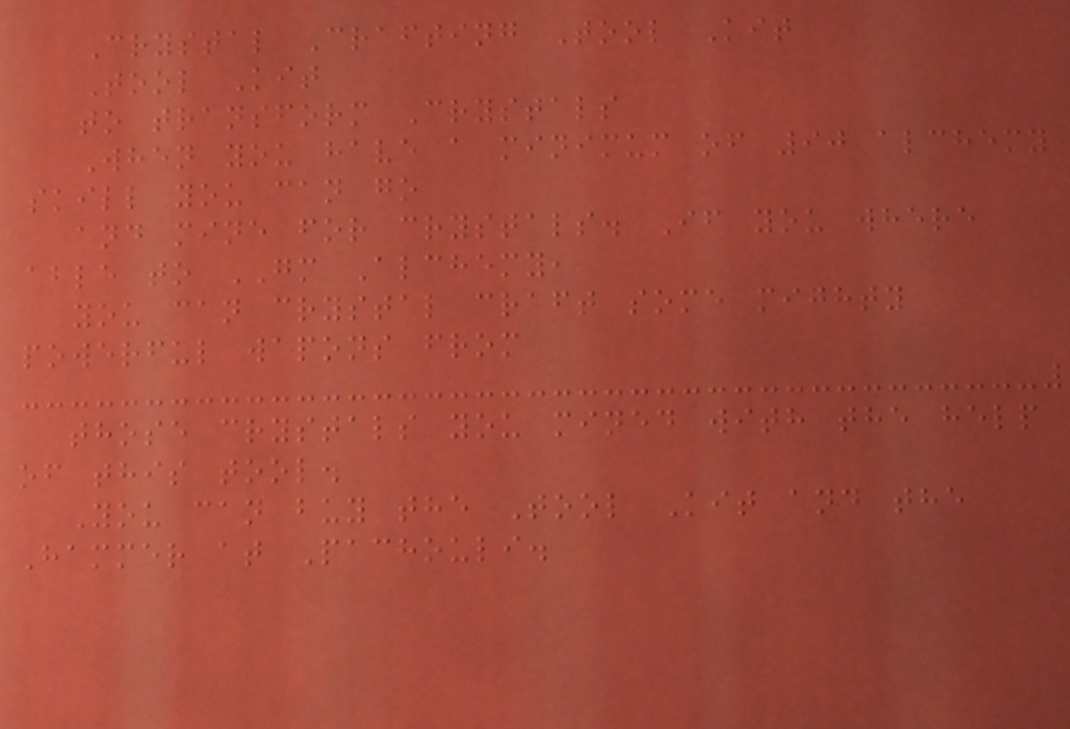Crystal Crafting Tool Kit
Tool Kit
to transform Crystals
When you have a minimum of 90 alchemy
skill you can go
and mine for crystals. If you where
able to GM Alchemy,
you can crystal craft some mighty
powerful wapons from
those crystals you mined with the help
of this tool.
You can buy the Tool Kit and the
Hammer at Pachouli.
